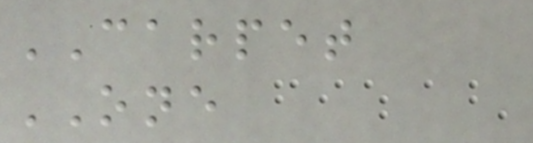CARPET
ONE
